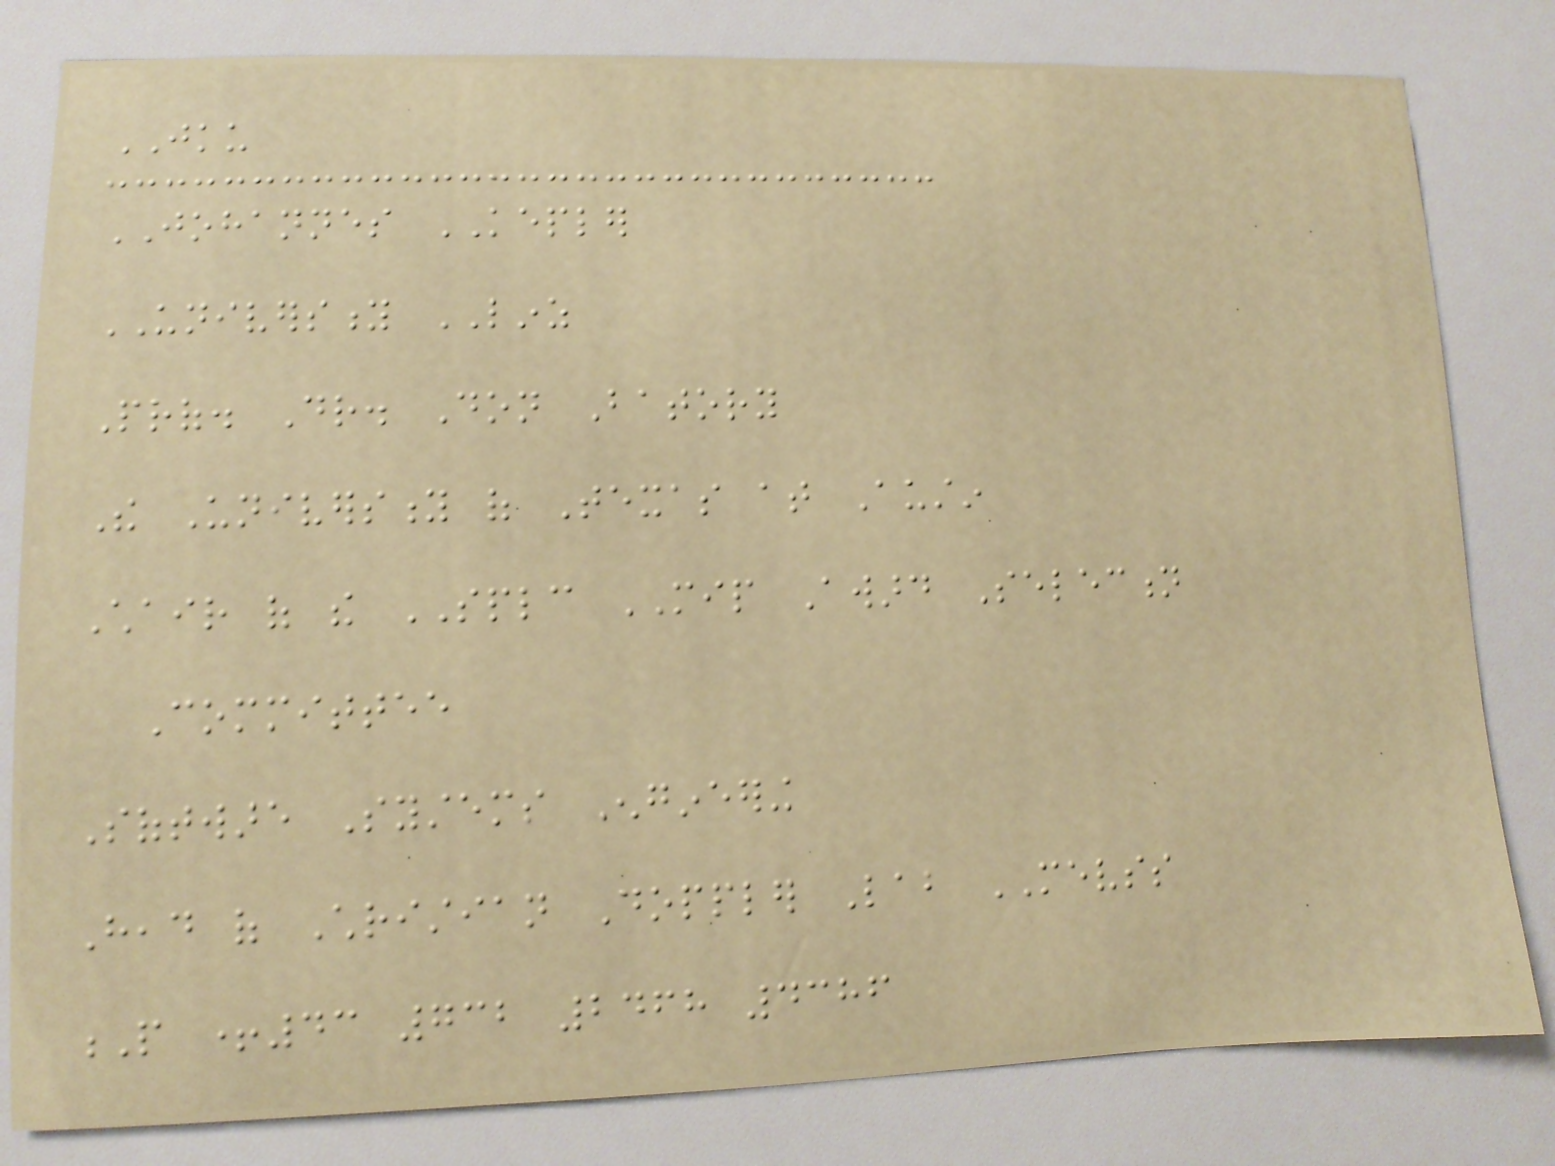JKU
JOHANNES KEPLER
UNIVERSITY LINZ
Prof. Dr. Don Batory
The University of Texas at Austin
Chair of the SPLC MIP Award Selection
Committee
Software Systems Engineering
Head of Christian Doppler Lab MEVSS
P +43 732 2468 4386
